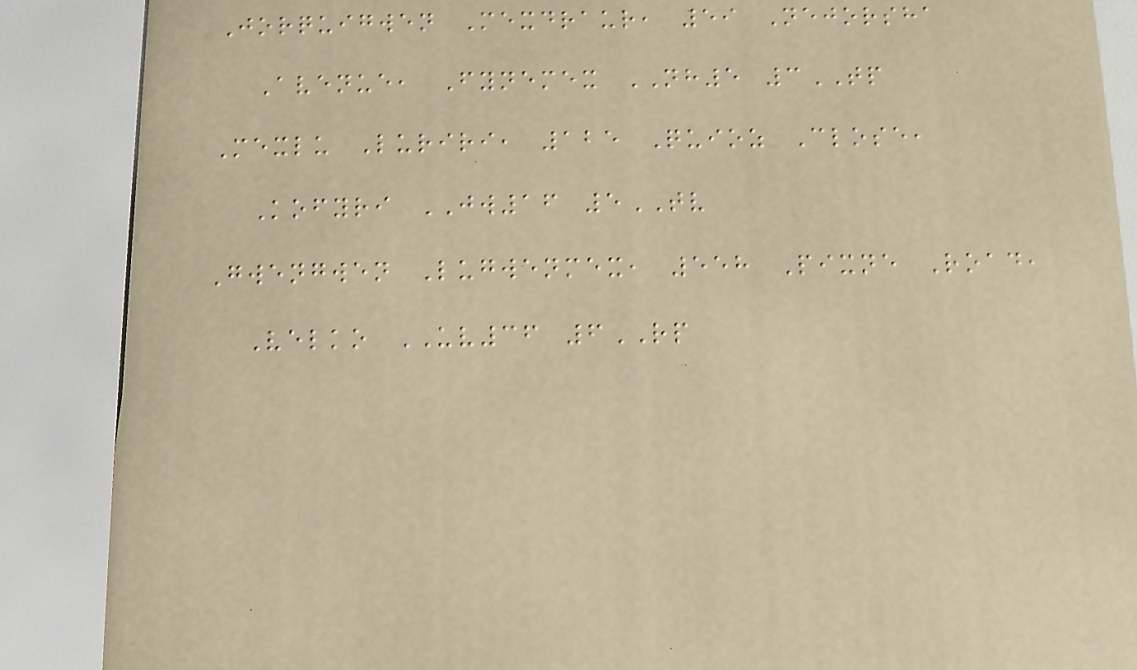Jorquigwen Mexdraur, 59 Nejorsha
Avenue, Fynemex NH5 3TP
Mexlu Luriri, 125 Quioz Close,
Kofyri JW16 5TV
Gwengwen Lugwenmex, 558 Pixne Road,
Velko UV36 6RP
